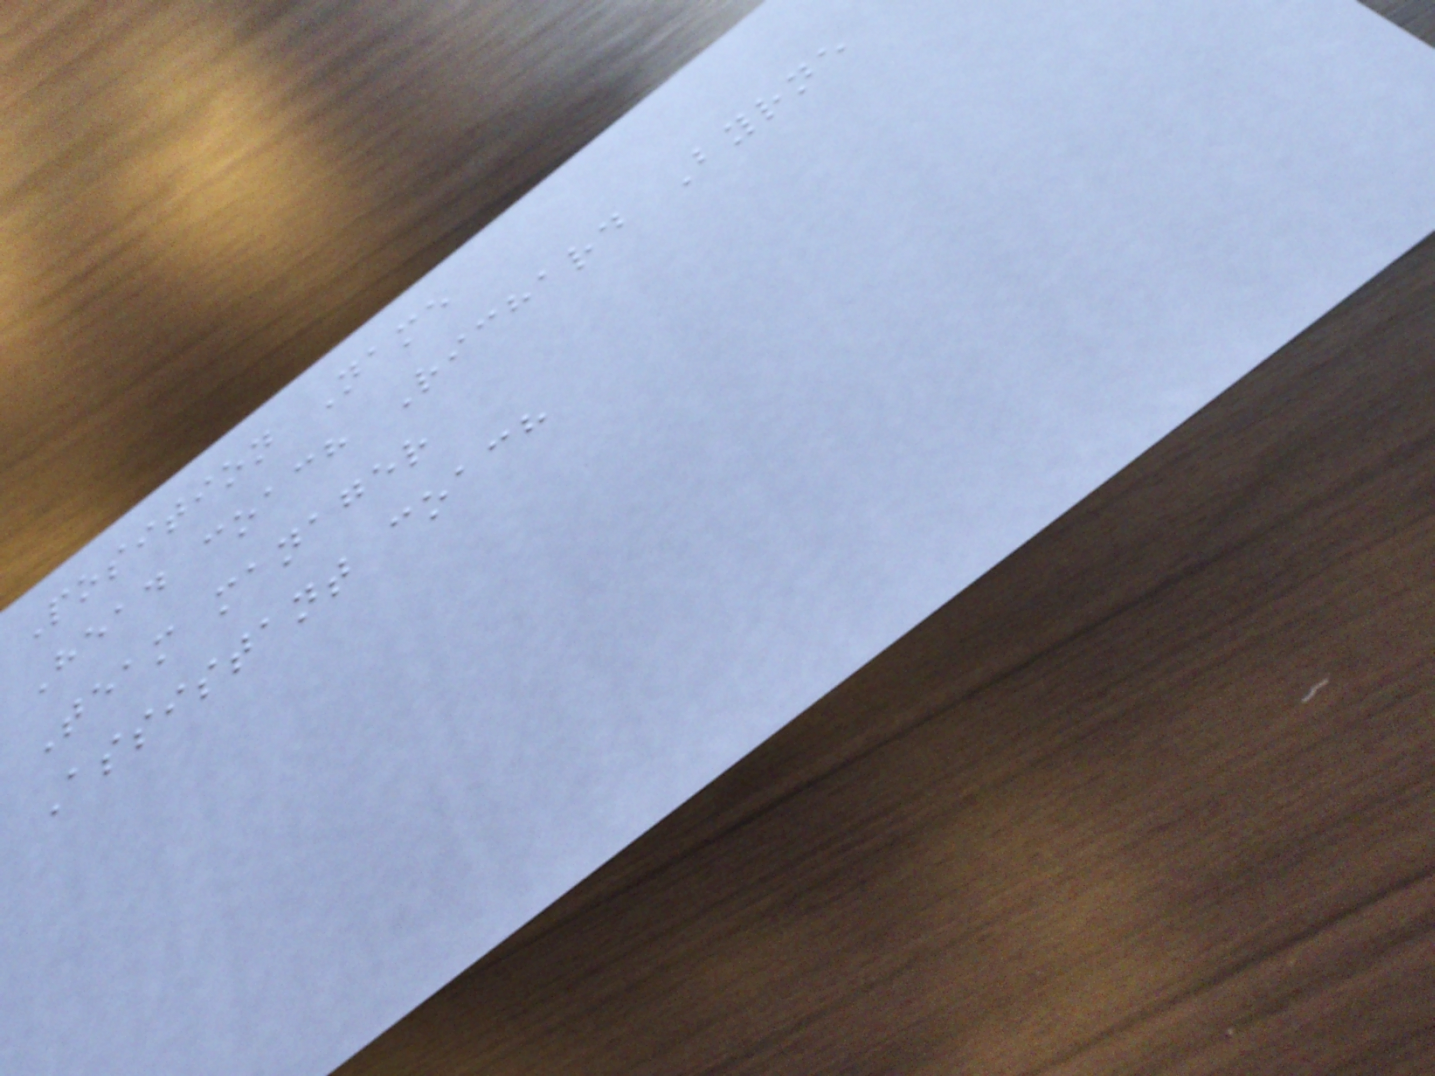Position Name
Head coach Richard Byrne
Team manager
Assistant coach
